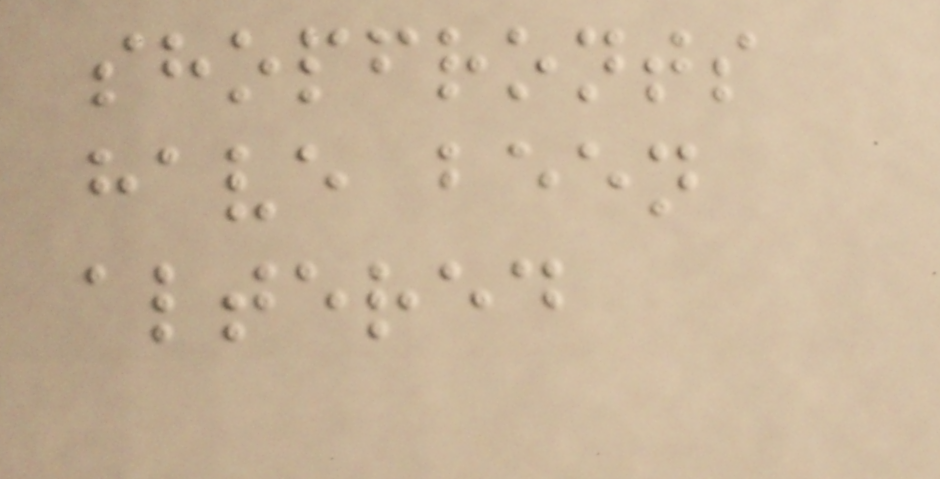shopfronts
have been
altered
